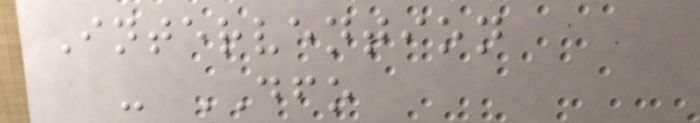Intervention
- DFO
